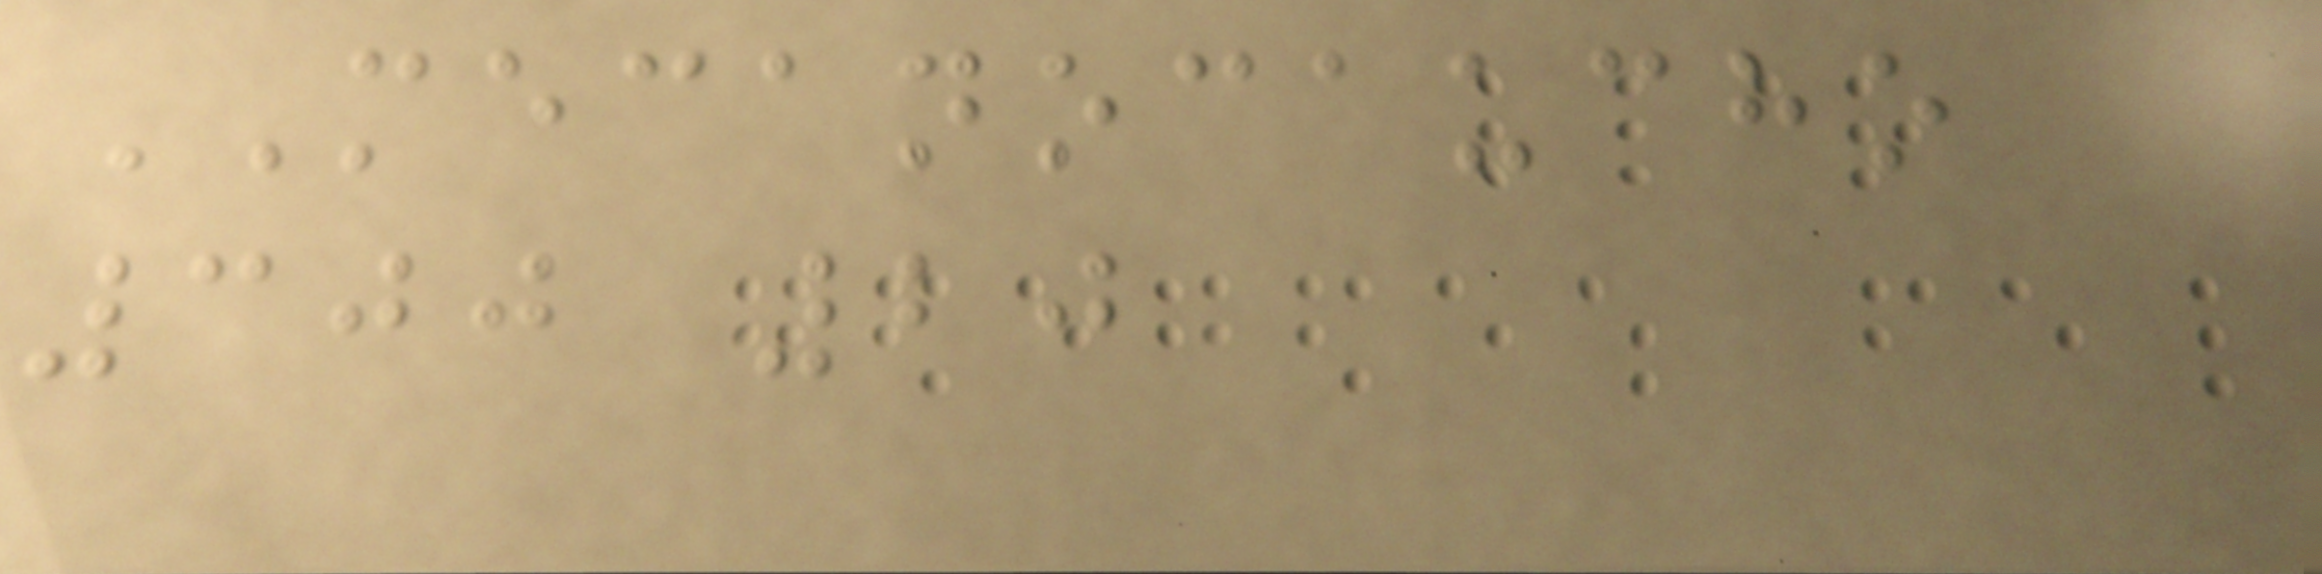MECANOCAUCHO
300 20
